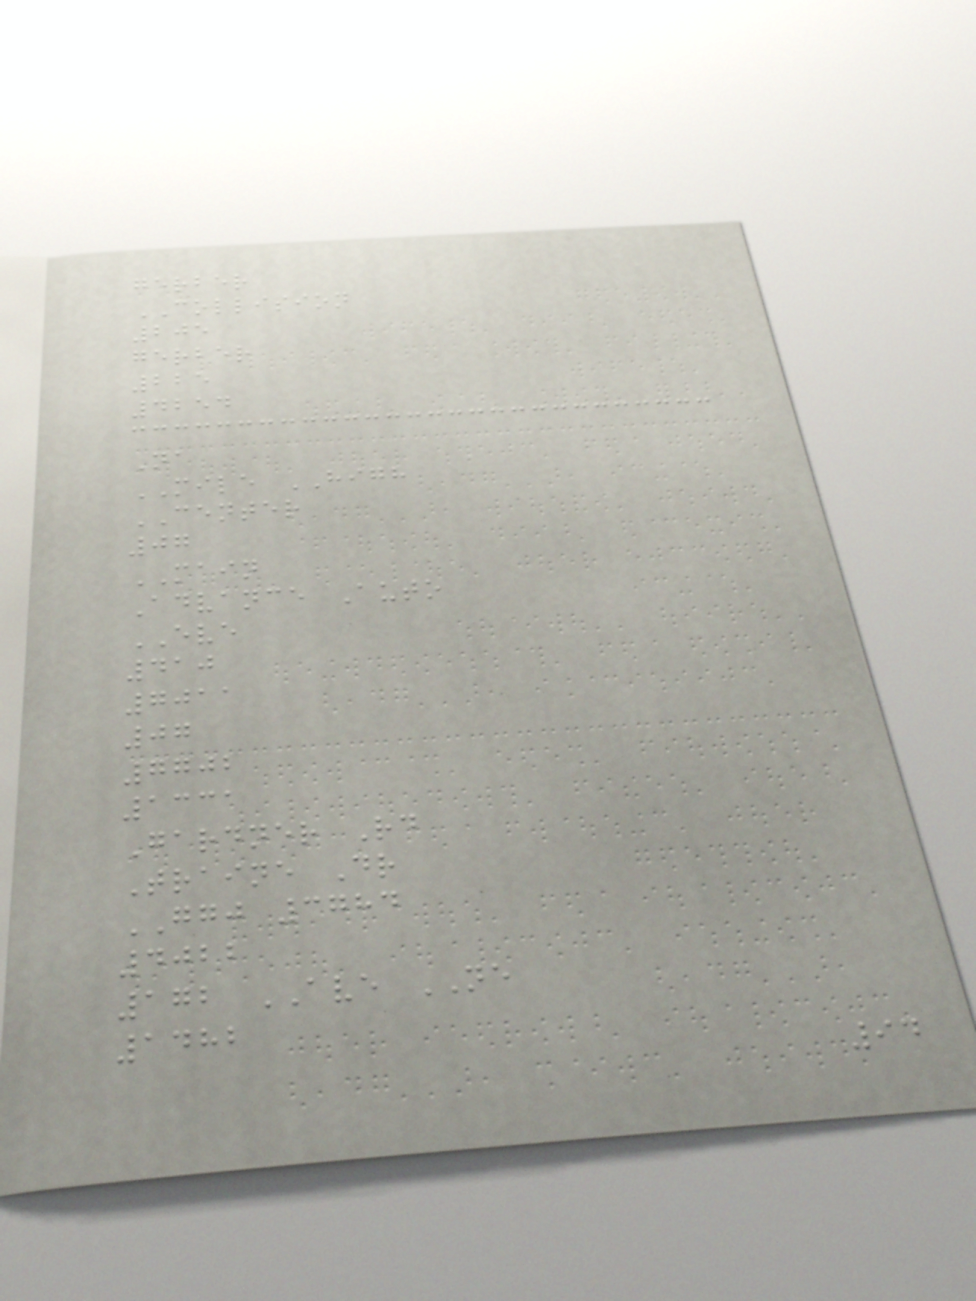gerber
COLLISION
205
gerber
225
4254
Na
MILE HIGH
CENTER
07
MAIN
Advance Auto
EVE
410
7011
07
7702
1331
Gardner Rd
Traine Dr
GGJ 3784
4022
172 AVE NE
1482
94
